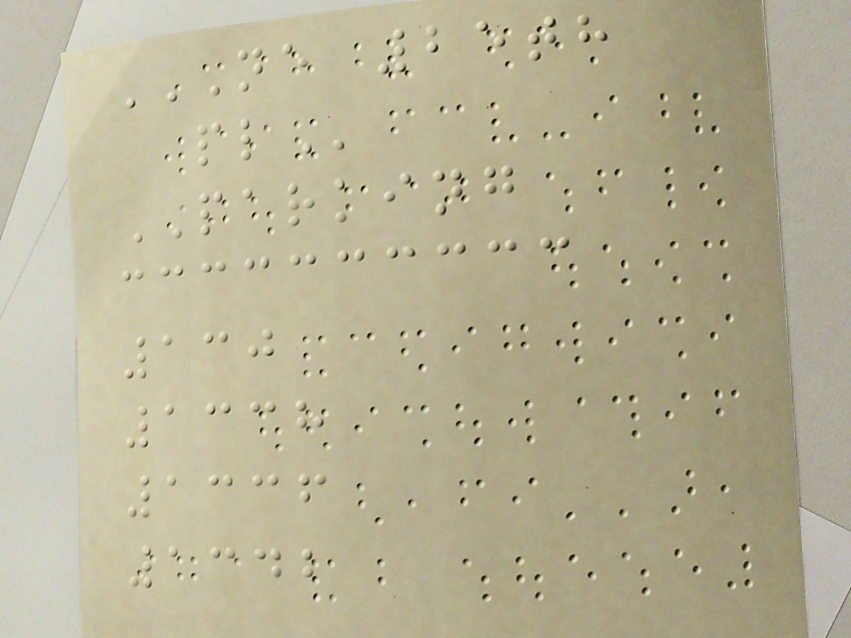NE 25TH
PL
PARKING
130
1338
1336
1342
